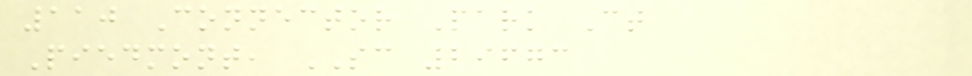110 Connector Park Ct
Piedmont, SC 29673
